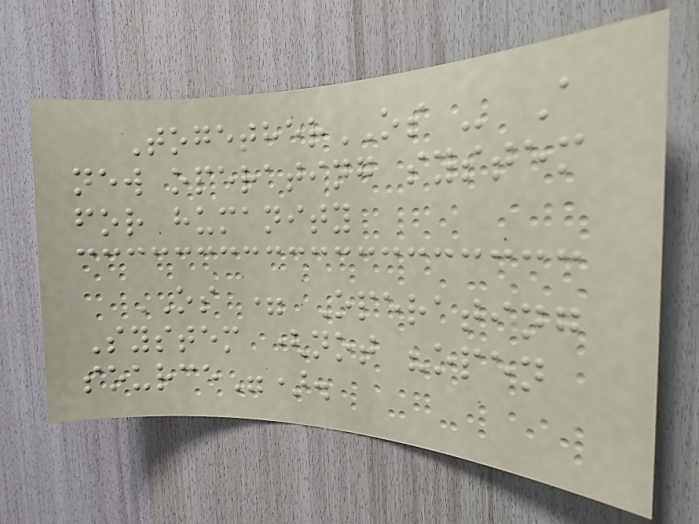TogetherOS - A
new operating system
for humanity
OS = Operating
System (not "open
source").
